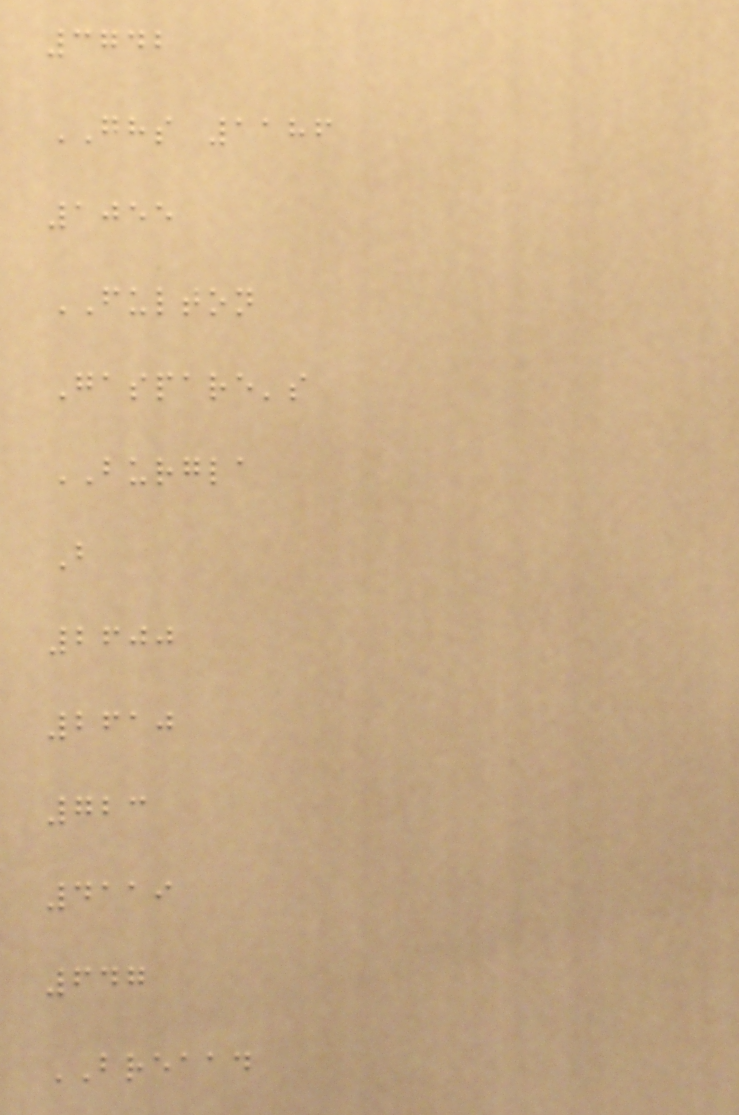3742
GHS 1186
1055
FULTON
Gaspare's
BURGLA
B
2600
2610
723
4119
647
BREAAD
